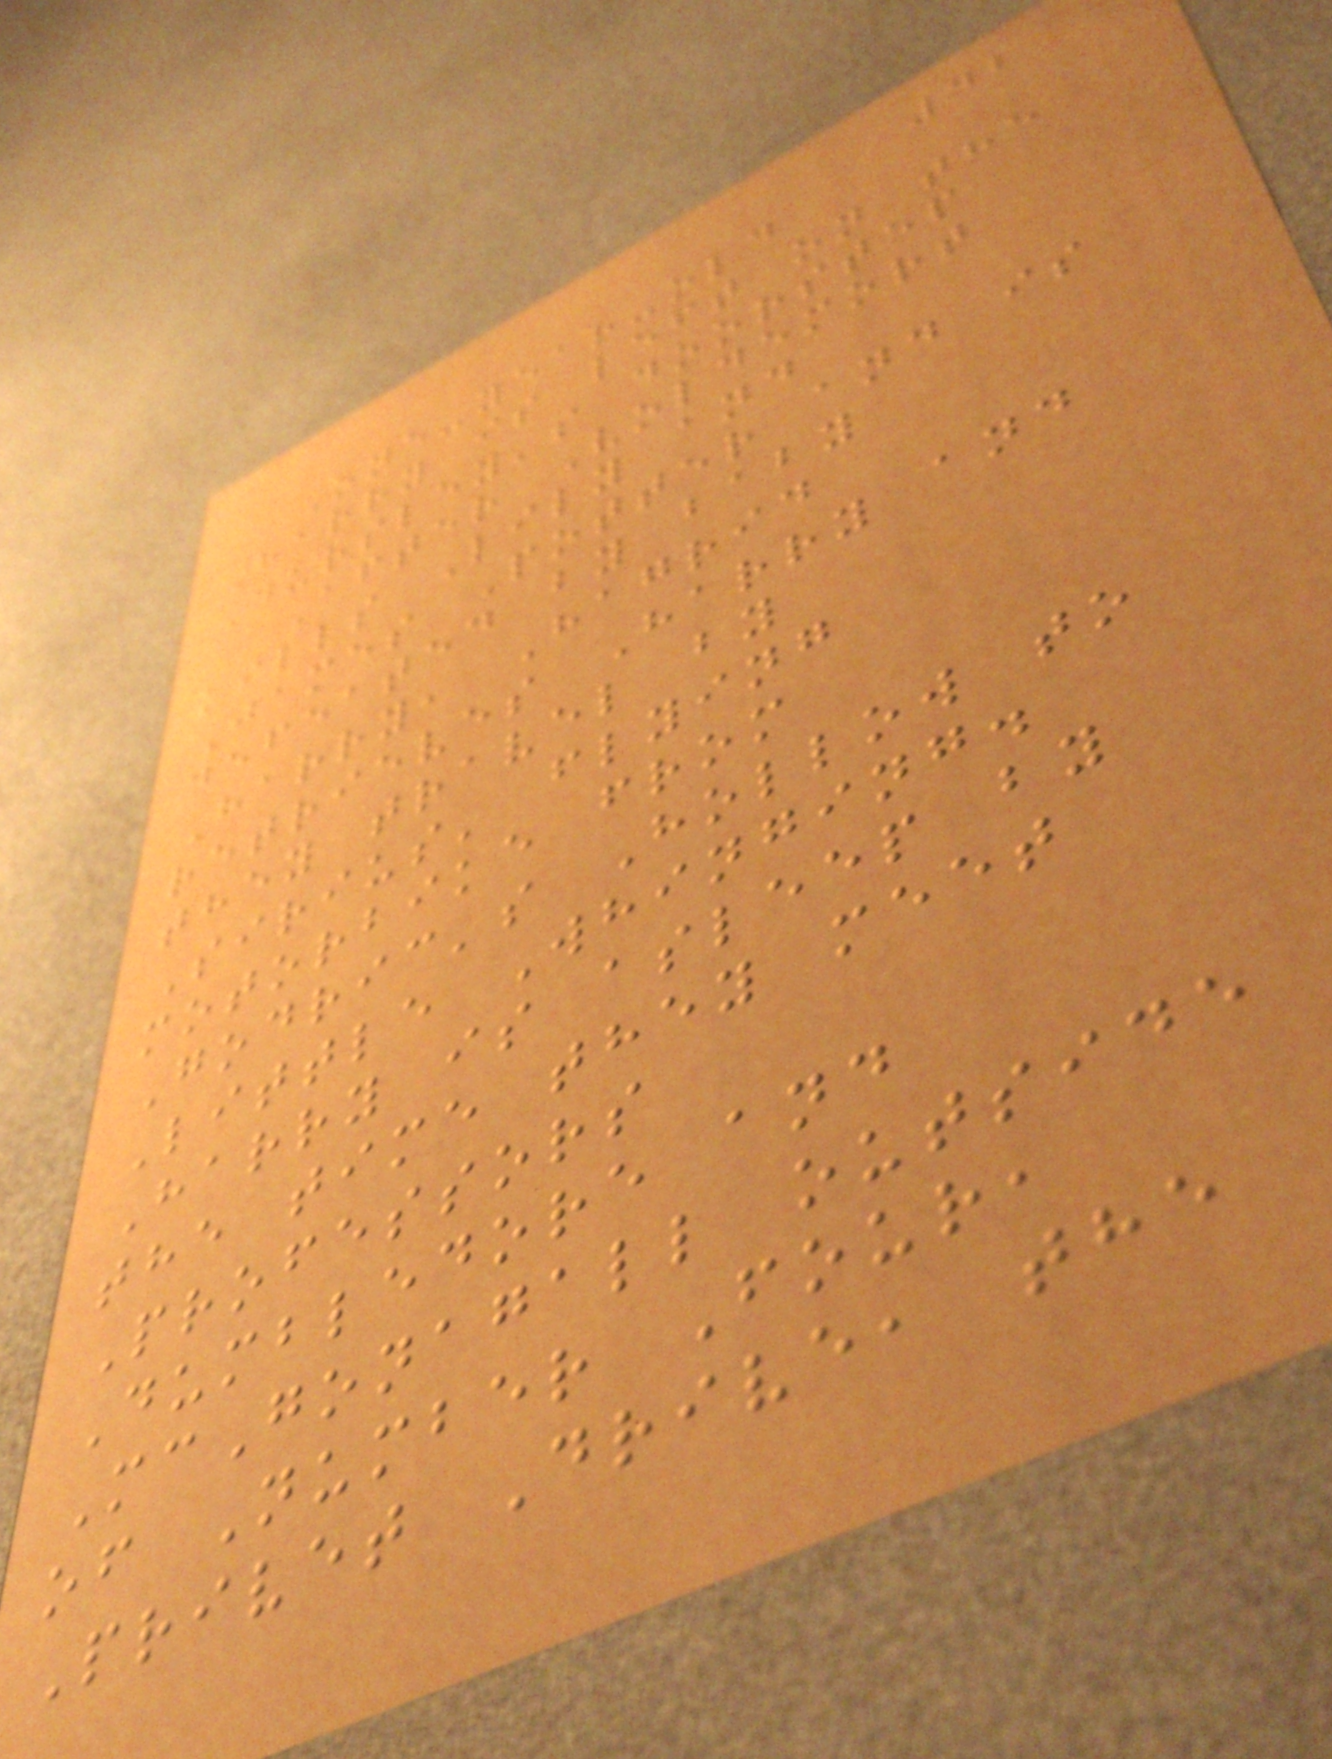42
One-year-old
Harry is left on the
Dursley's doorstep
After Voldemort
kills Lily and
James Potter and is
defeated by baby
Harry, Hagrid
retrieves Harry and
they travel by
Sirius' flying
motorbike from
Godric's Hollow to
Little Whinging.
Harry is asleep by
the time they meet
Professors
Dumbledore and
McGonagall outside
of Number Four,
Privet Drive, the
